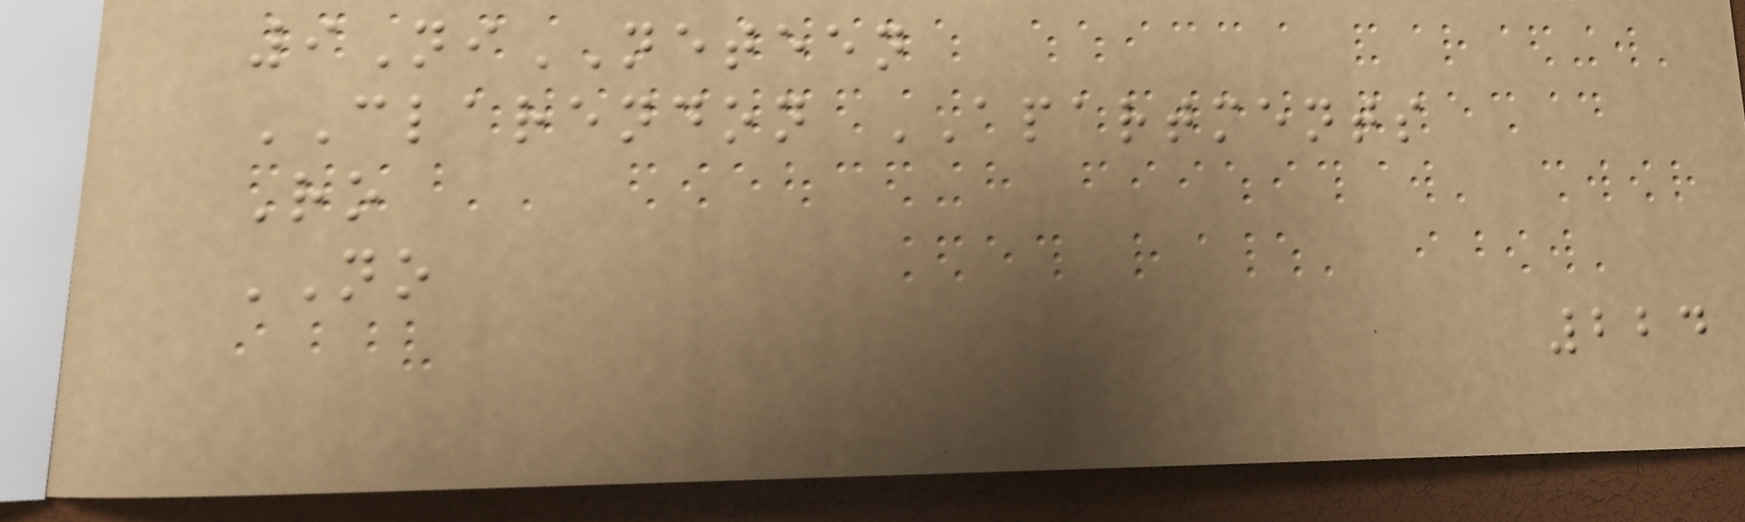9NiNETEEN
CLARENDON APARTMENTS
Ro
NO
224
